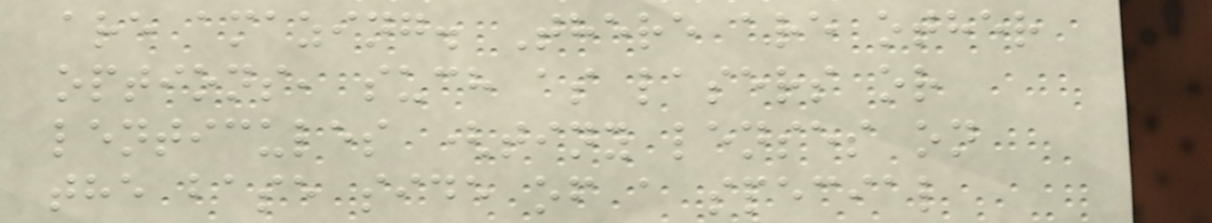are amazing. There are other
options, such as lasers or
lenticules (tiny lenses on
the base side of a special
